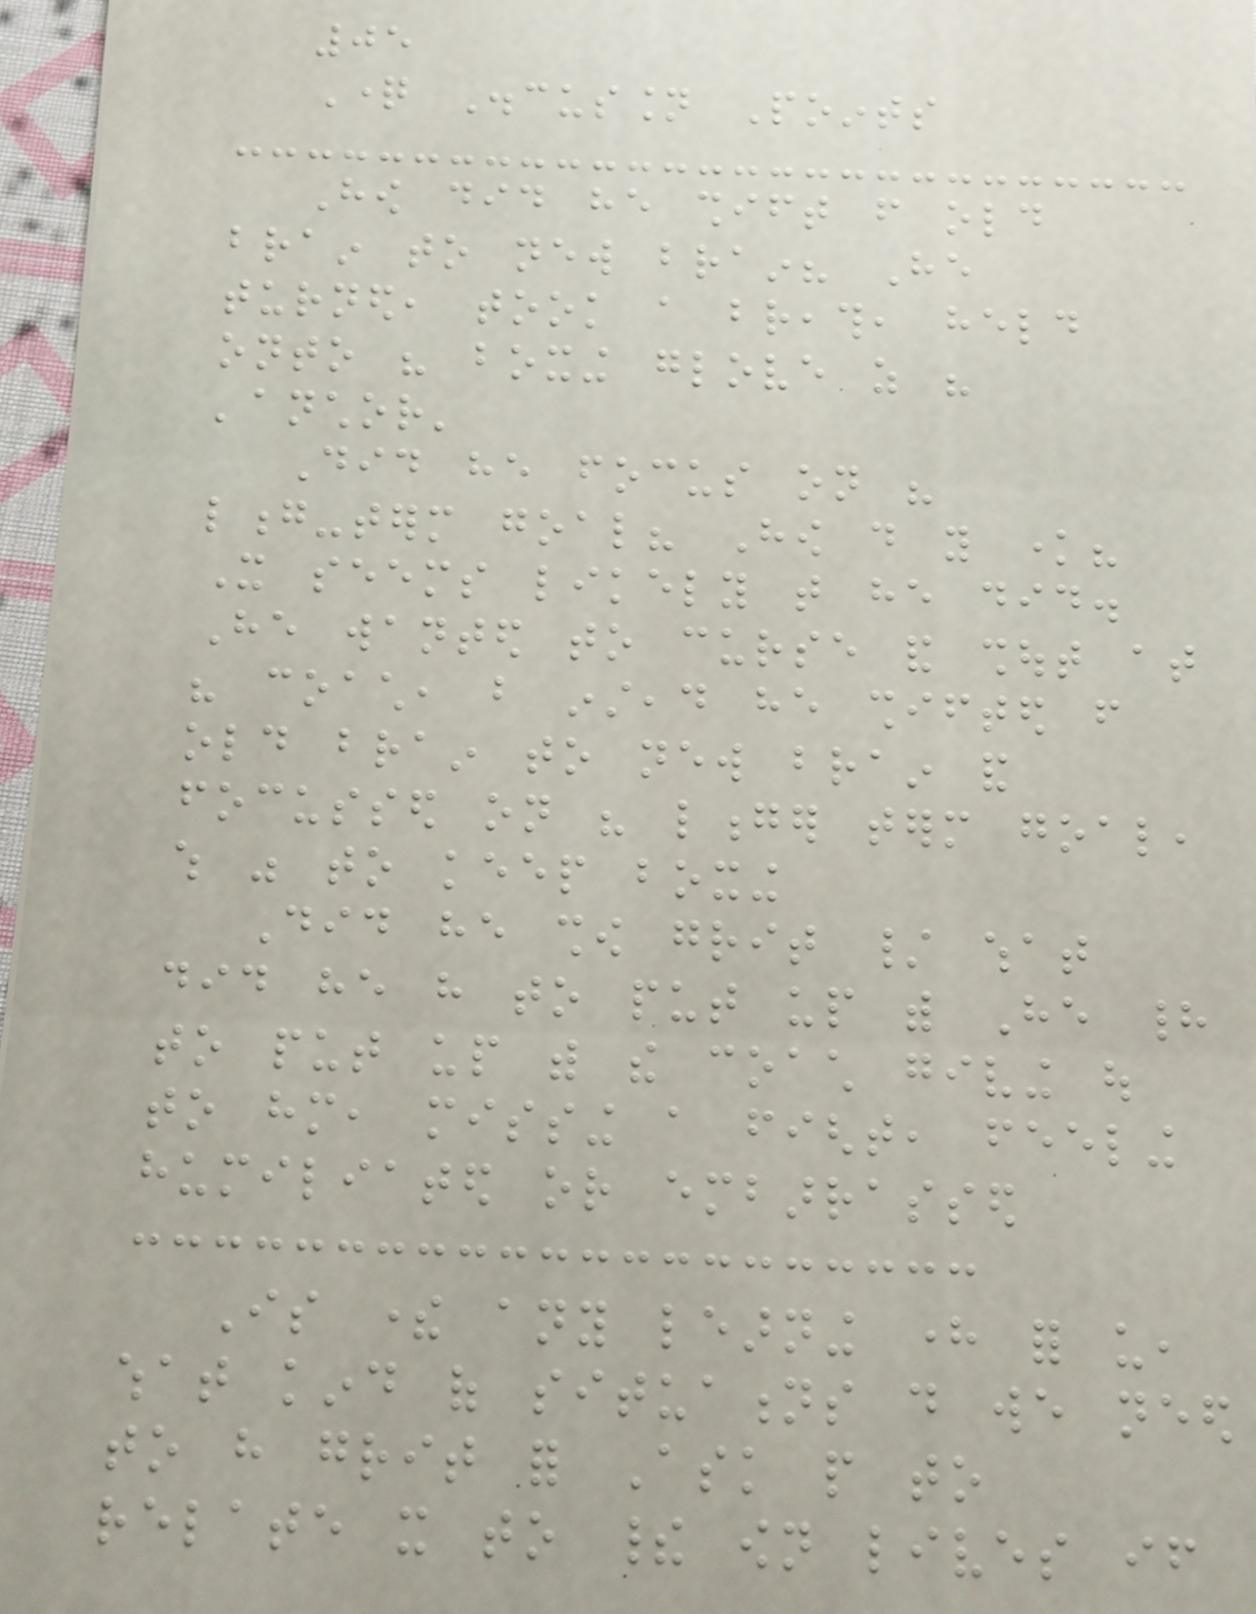05
Question Discussion Points
How did he shift from old
brain to new brain? He
turned, took a breath, held
onto his boxing glove as his
'anchor'
Did he focus on his
long-term goal? How do you know?
It seems likely that he did.
He wanted to curse and shout at
his coach, but instead he shifted from
old brain to new brain and
focussed on his longer term goal,
which was to keep boxing
Did he show grit / what
did he have to put up with He had
to put up with the coach giving out
to him, missing a fight, feeling
humiliated or embarrassed
Is there any learning here for us,
what kind of situations do we need
to have grit for Ask people to
relate it to their own lives if
